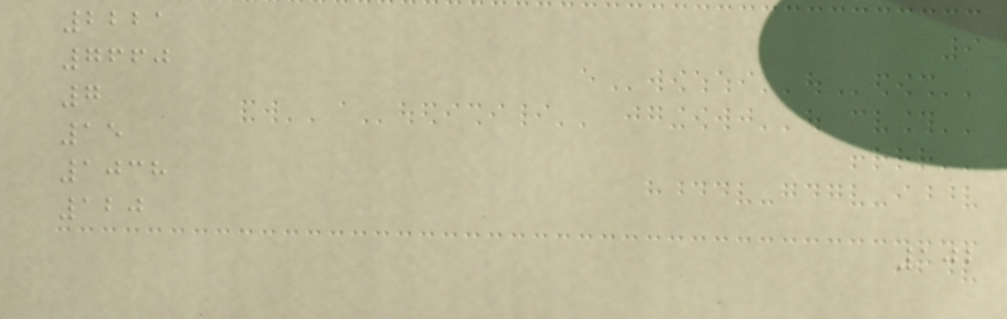2221
7660
7
15
1038
120
102
